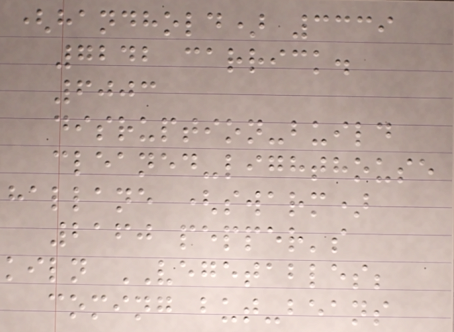(handhold) 3339
7242 carrick.
6003
disruption-build
cleaned-lighthouse
hallane (swarm)
2160 pepper's
kiln VEGETABLES;
coming but-beans
